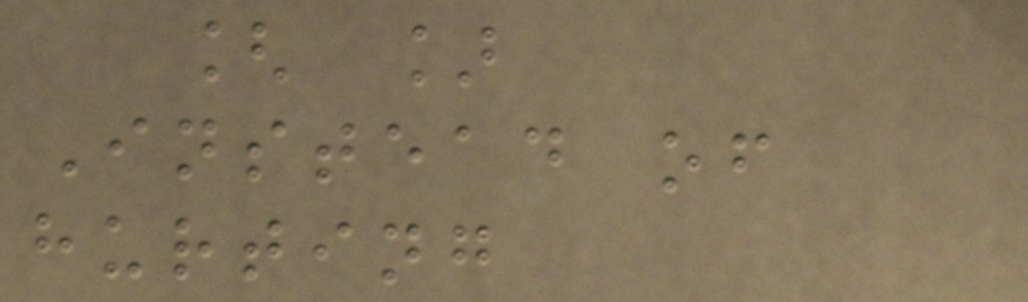[ ]
Instead of
hurting
